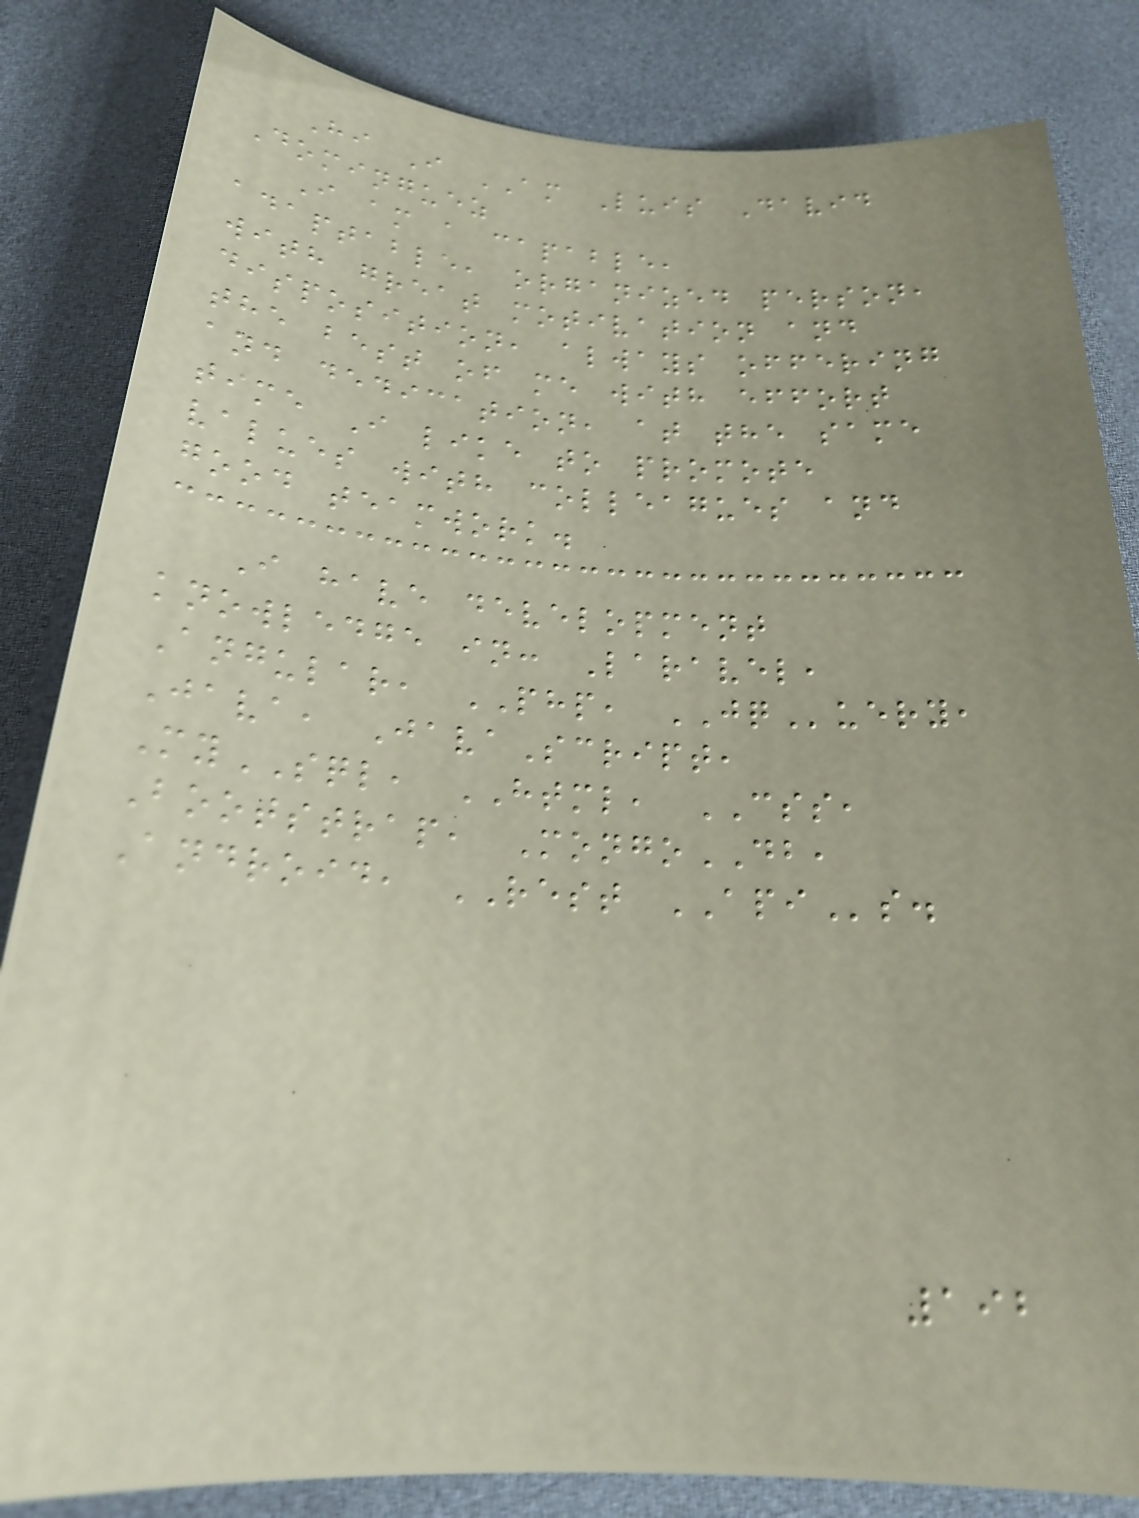Hi I AM Luis David
Dominguez
I am a capable,
adaptable, organized person,
with great motivation and
disposition, always offering
the best of me with effort
and dedication, at the same
time I like to promote
values with colleagues and
good teamwork.
I have development
knowledge in: Laravel,
Angular, PHP, JQuery,
Java, JavaScript,
MySQL, HTML, CSS,
Bootstrap, MongoDB,
Android, REST APIs.
192
